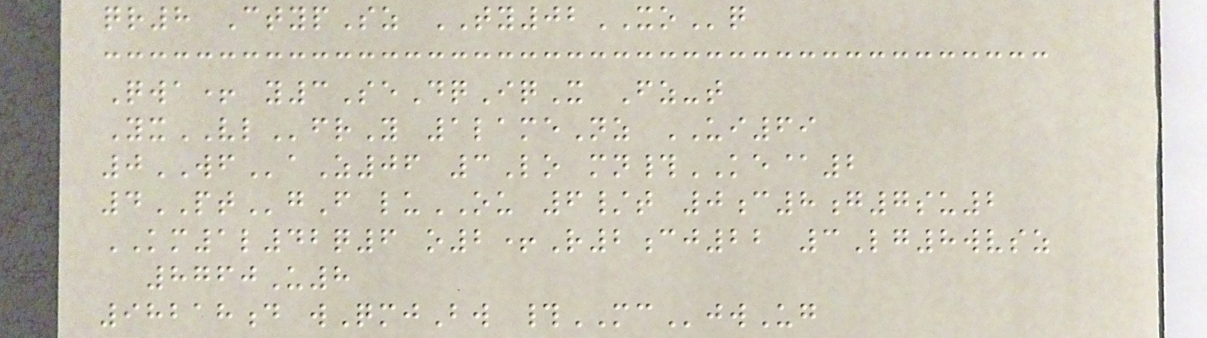qr8 CtypSz TY02XOq
Qwa+ y3SeDqIqX Fz-t
YxVLfrY 1lameNz UI69
0WFaZ06 3Lo mn#KE@2
4PTgF luOU 6/t 0c8g7su2
KM1l42q6 o2+R2cj22 3Lg8wvsz
8760U8
98218d wQmjBw #MCjwUg
